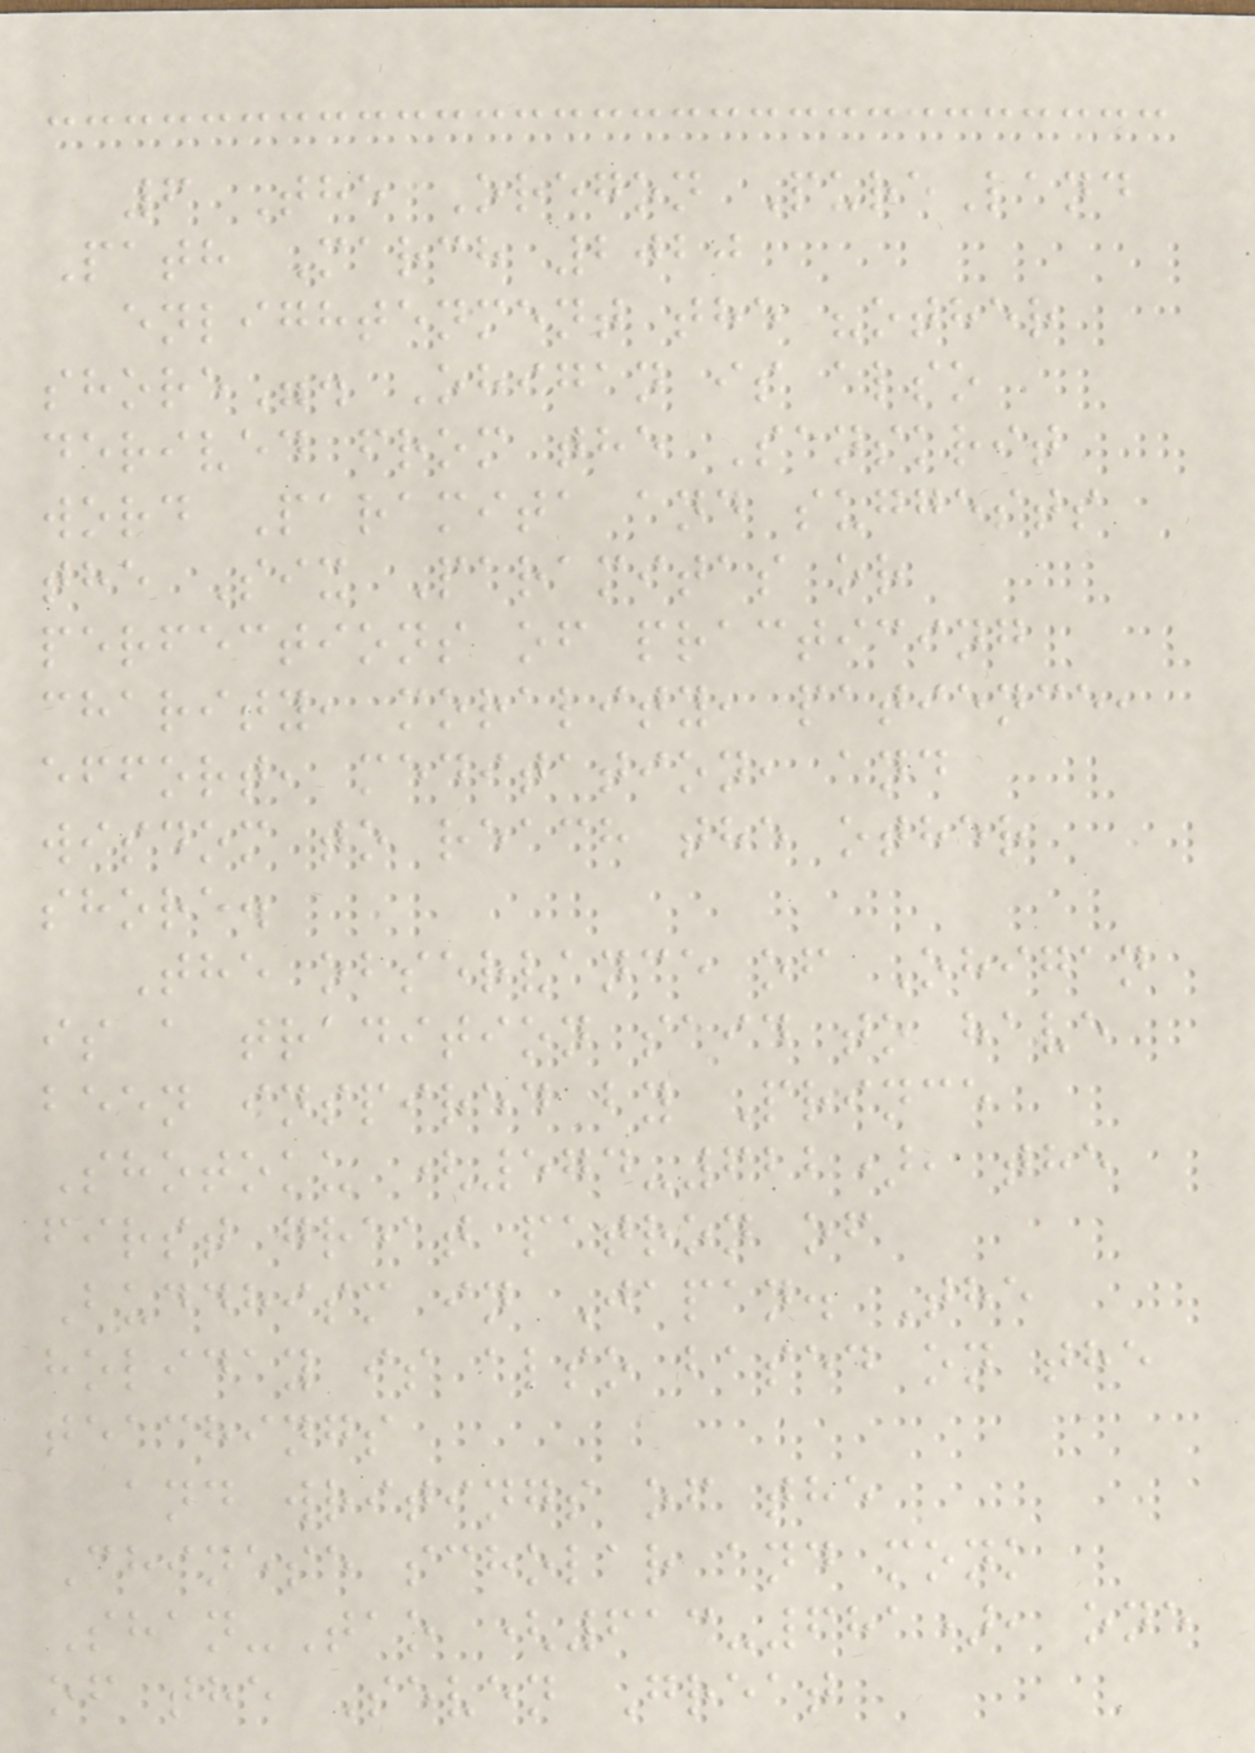6 The Oregon PureLand
Path March 2020
enlightenment the "other
shore". Ohigan is also
derived from the Sanskrit
word Paramita and suggests
the Six Paramitas or
perfections of practicing
charity, morality, patience,
effort, meditation, and
wisdom to reach the other
shore.
The observance of Ohigan
is a tradition said to have
been inspired by Prince
Shotoku (574-622), the
first great patron of
Buddhism in Japan. The
holiday is also based on the
teachings
and writings of the
Chinese scholar and monk
Shan-Tao (613-681), one
of the Seven Great
